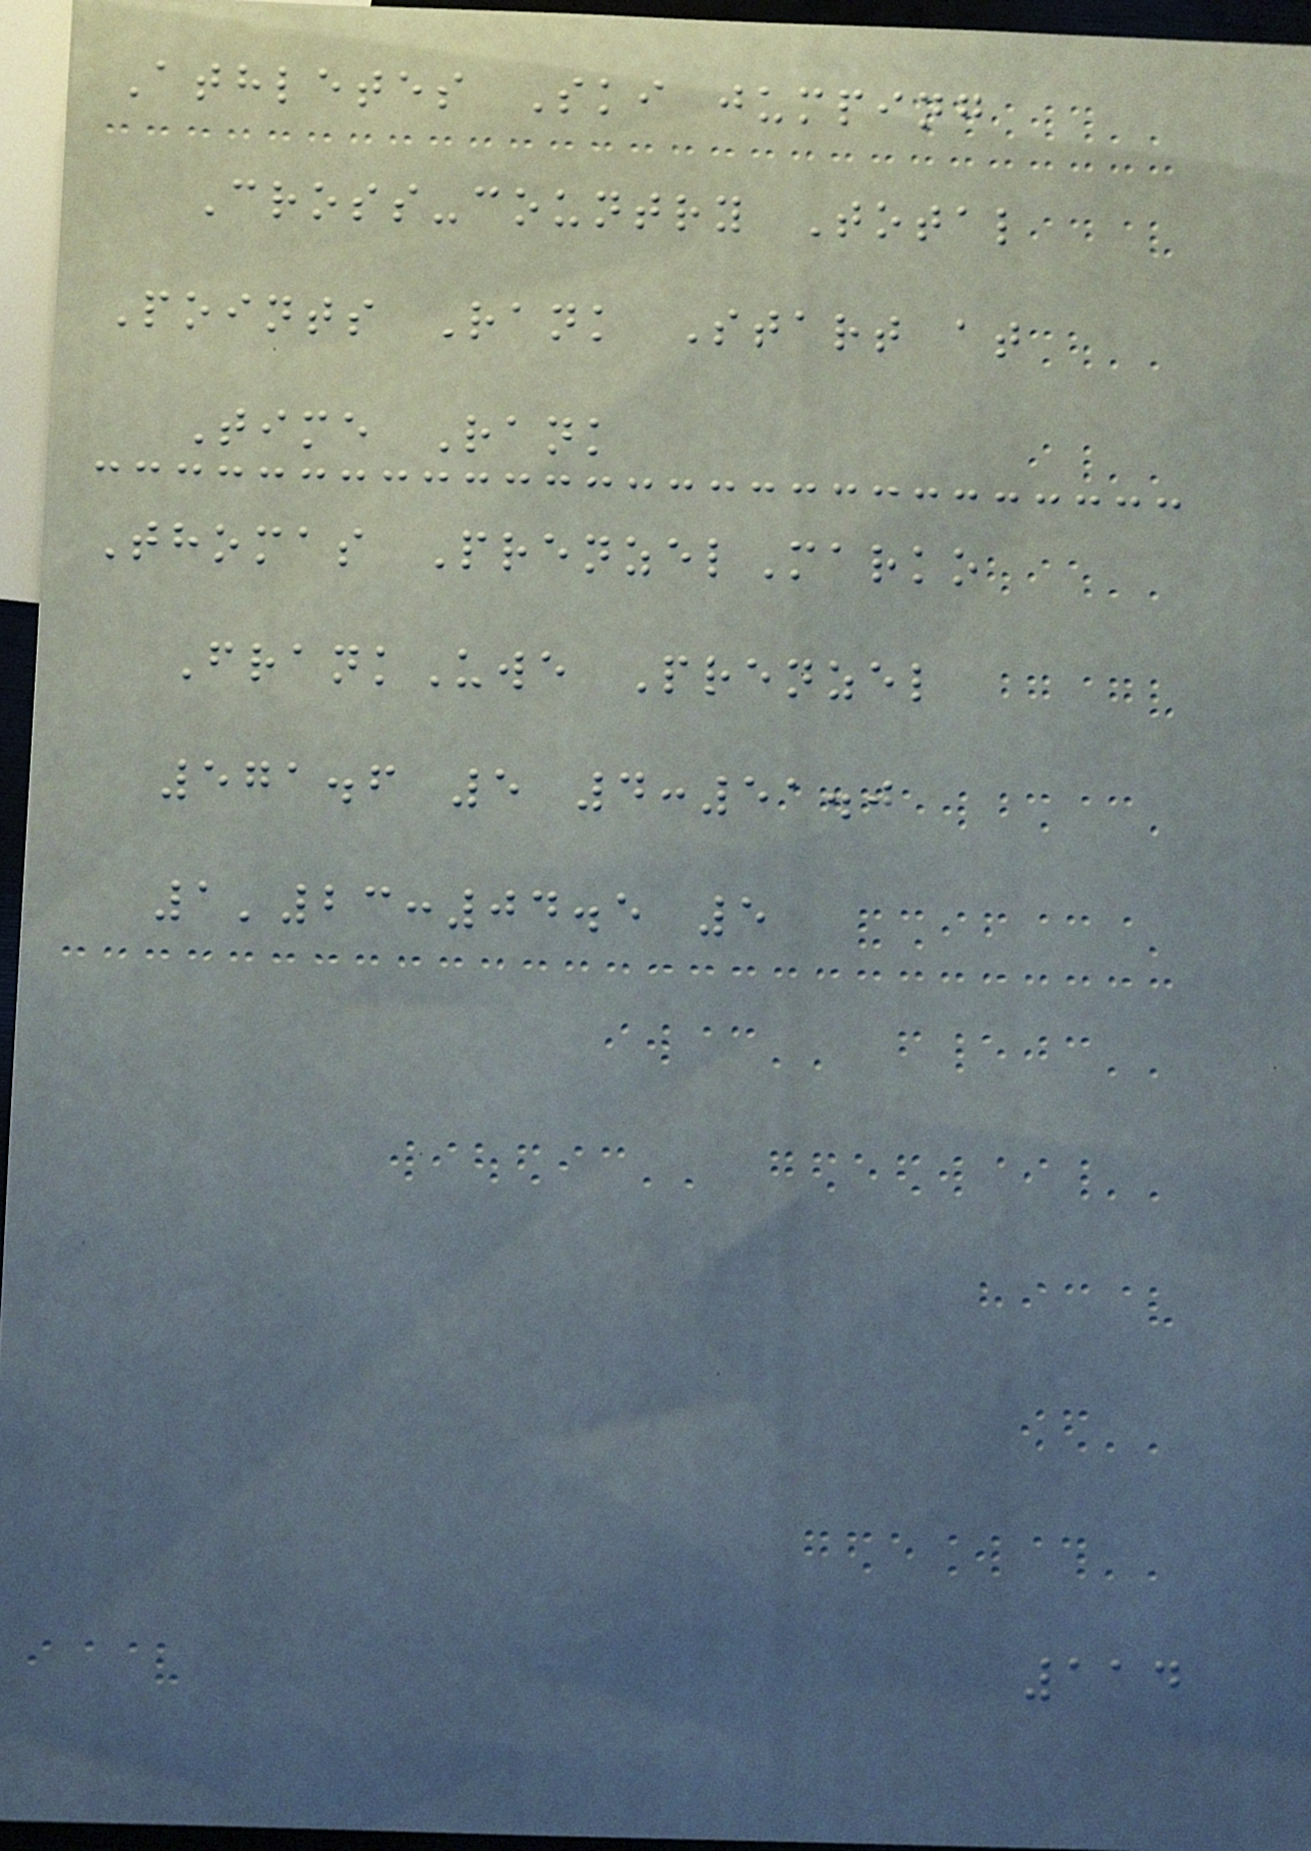Athletes Ski jumping
Cross-country Total
Points Rank Start at
Time Rank
Thomas PrenzelMarko
FrankUwe Prenzel
571.6 5 4:51.0
1'23:04.5 5
114
